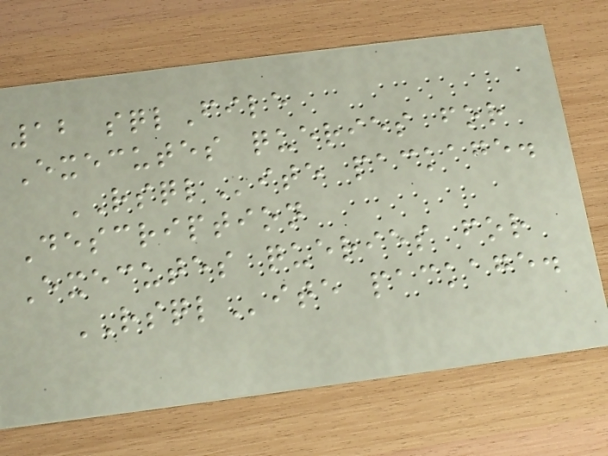12 sqlFile
Executes queries for
RSQLite package.
Description
Executes queries for
RSQLite package.
